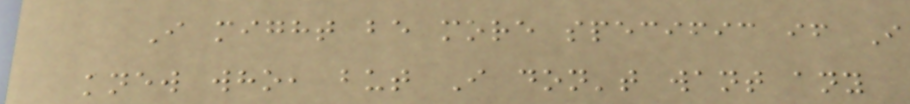I might be more specific if I
knew who, but I don't want any
